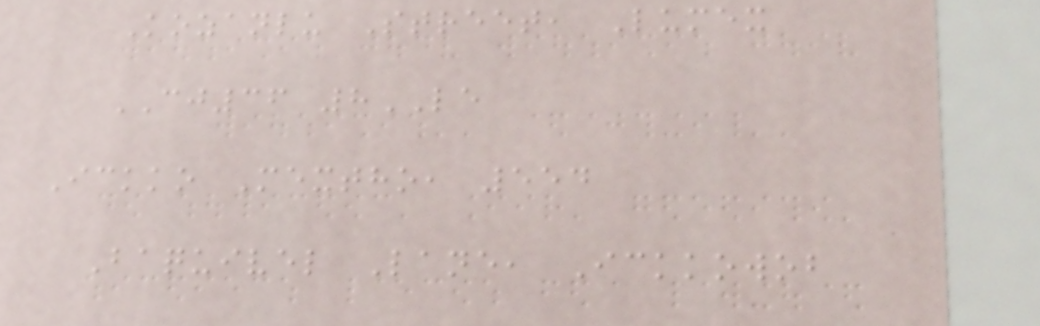Kozanlu Street, Lumex
CJ36 8LE
Ickko Mextho, 554
Baquivel Lane, Ickkowob
